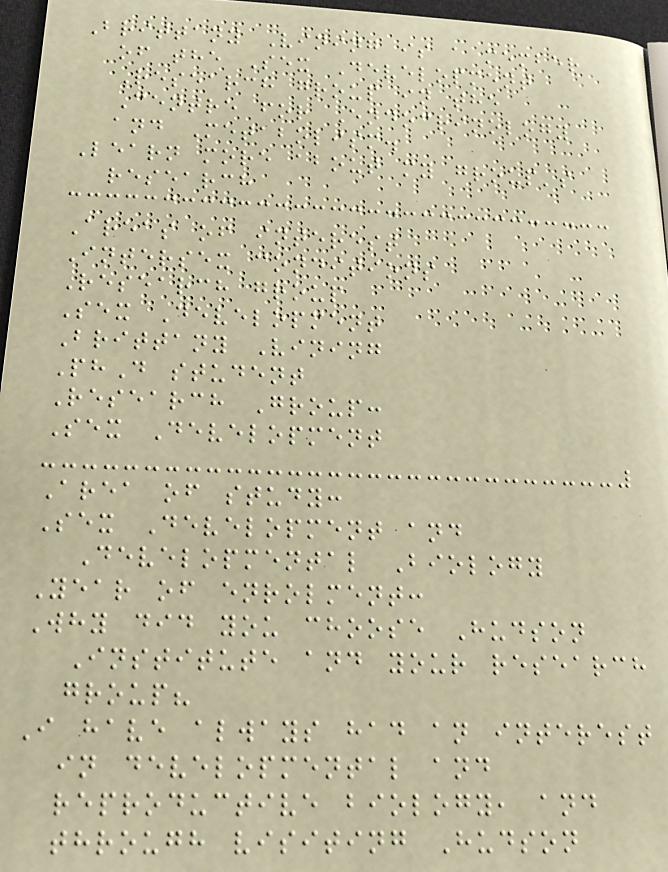Brittany Vining is a member
of the Sex Development
Research group in the
Centre for Endocrinology
and Metabolism.
Learn more about my group's
research
Areas of interest
Intersex conditions
Research group
Sex Development
Brittany Vining
PhD student
Research Group:
Sex Development
Area of study:
Sex Development and
Developmental Biology
Year of enrolment:
Why did you choose Hudson
Institute and your research
group?
I have always had an interest
in developmental and
reproductive biology, and
through visiting Hudson
